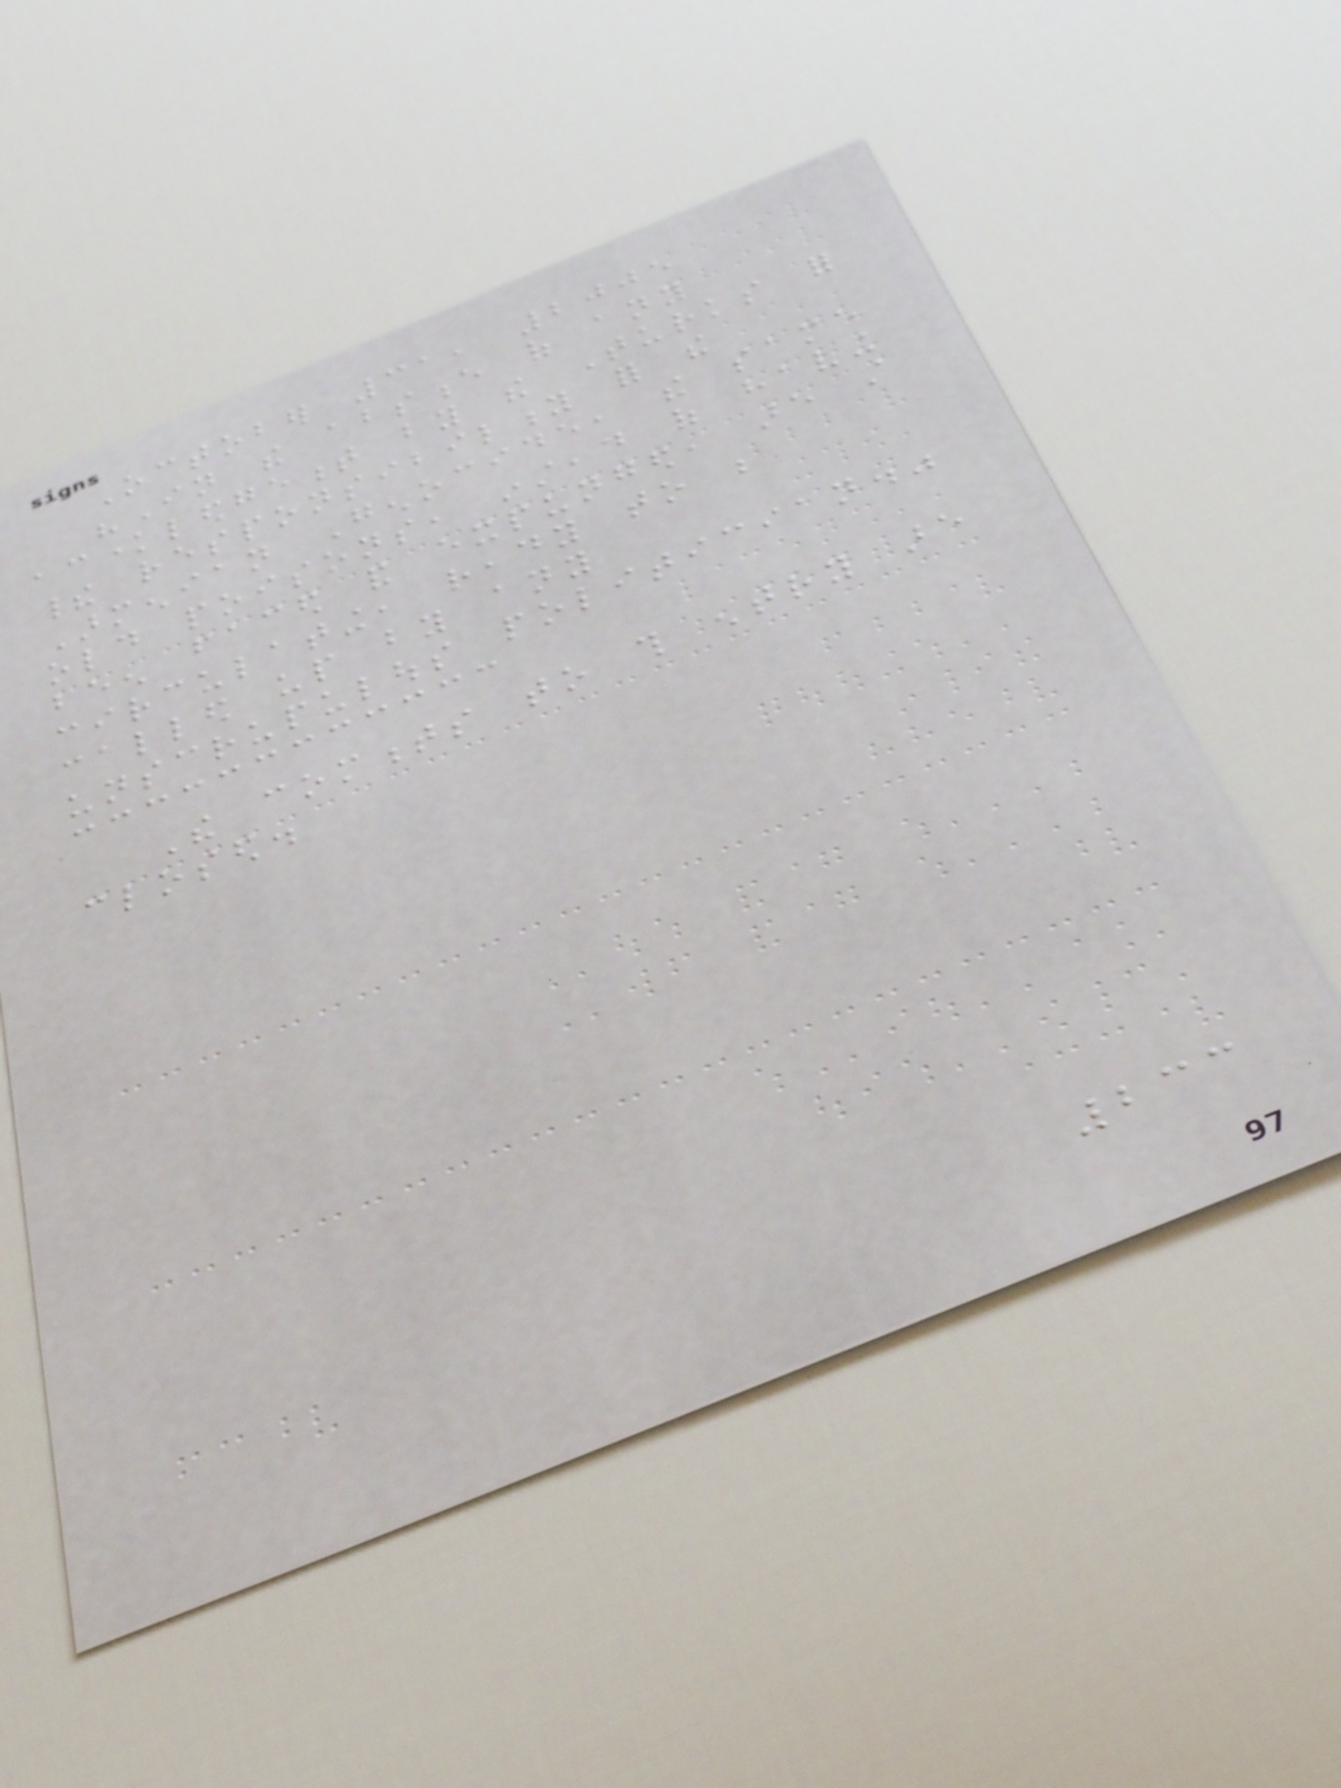October 31, 2005
"In the absence of any
acknowledgement by the Turks for
their responsibility for the
Armenian Genocide, the same
old poisons, instead of having
been faced and expunged, are still
circulating, ready to be
called up by any
unscrupulous politician."
The comments to this entry are
closed.
233
